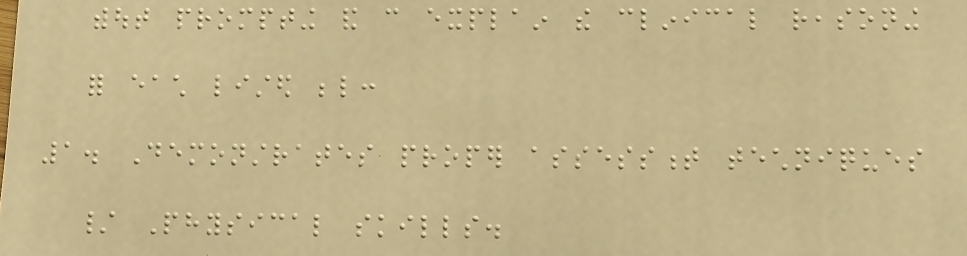without prompting and can explain the clinical reasoning
for each listed below:
1. Demonstrates proper assessment techniques
/ Physical skills.
